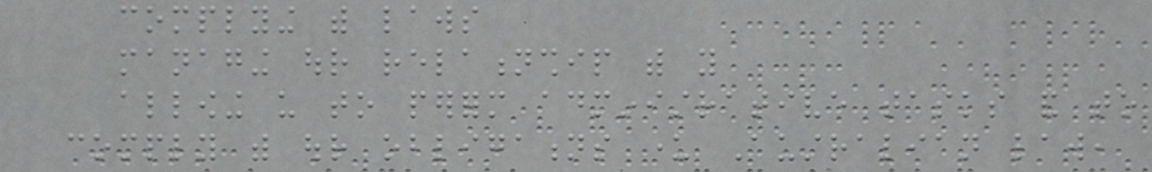complying with laws
managing our relationship with you
allowing us to perform administrative tasks and to
comply with our obligations under Australian law,
